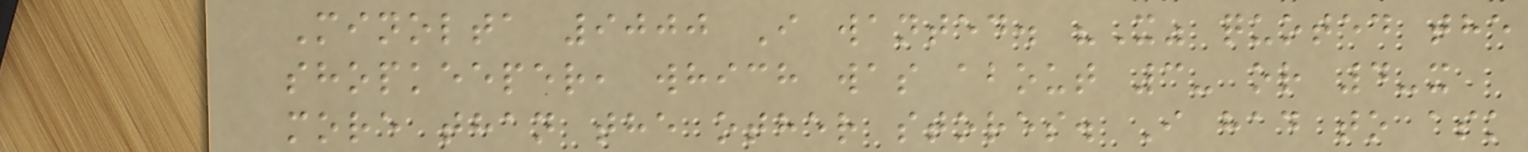Minolta 9000 I wanted. "X" quoted the
shopkeeper, which was about 3- or 4-x
more than the other stores. I had to ask
